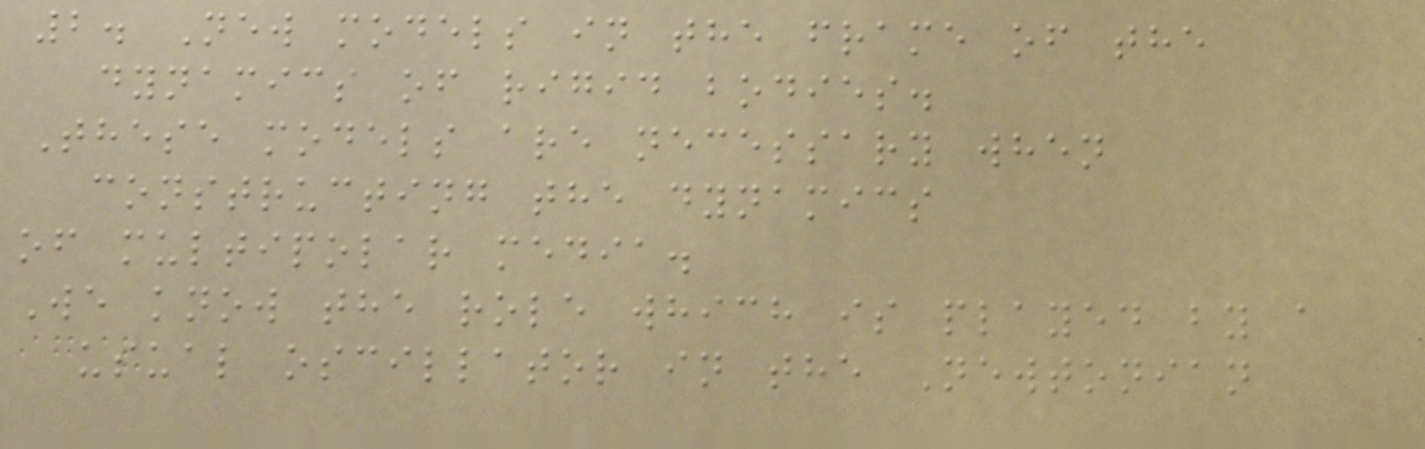2. New models in the frame of the
dynamics of rigid bodies.
These models are necessary when
constructing the dynamics
of multipolar media.
We know the role which is played by a
usual oscillator in the Newtonian
